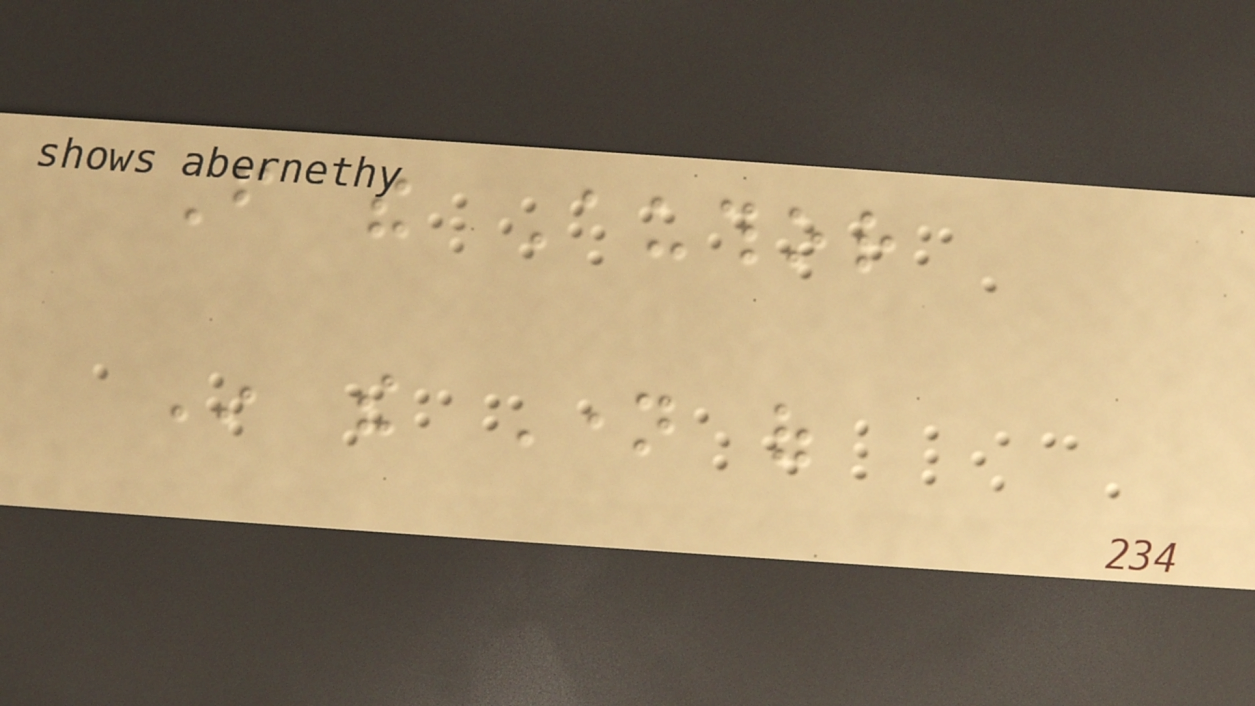From the Author
In the Name of
